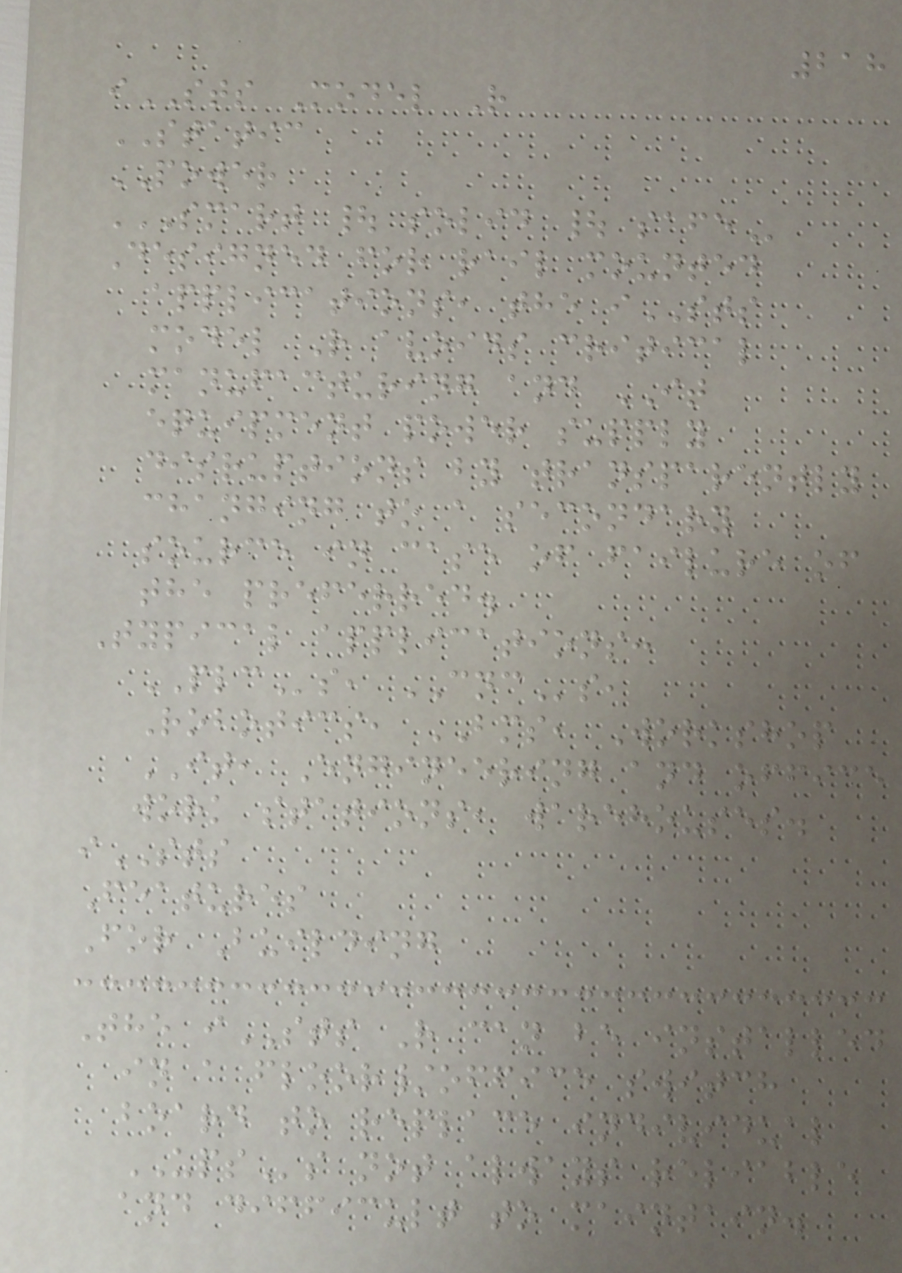218
iSTS Model R
STATIC
POWER
SMART | SOLID | SAFE
Designed for rail mounted
applications, the iSTS
model R avoids critical
manufacturing and IT
equipment power supply
disruptions by transparently
changing to a secondary
source in case of failure of
the preferred.
Typical applications:
PLCs, CNCs,
Robotics, BMS, Workshop
IT, Engineering and office
work stations, warehouses.
iSTS
Features
For Building
The iSTS R can be installed
in a floor/office switch
board to replace individual
UPSs not always reliable
and difficult to maintain.
